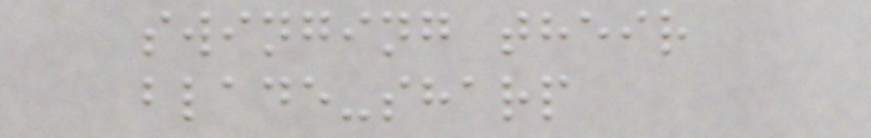swinging their
blade-sharp
